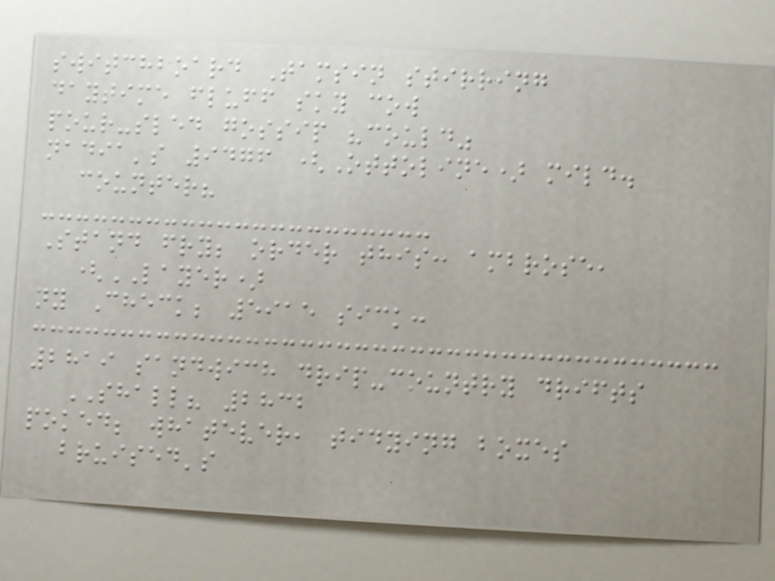switchboard Tamsin stirring
daytime fluff sky cow
pour-sled gossip "could"
nadia's 9476 (Ottoline) mild.
counter?
Stand fry; order this: ambrose,
(LAYER)
ny Check; 5915 sick:
2819 sandwich drip-country drifts
SHALL? 2832
poked; whatever, tidying boxes
bruised's
